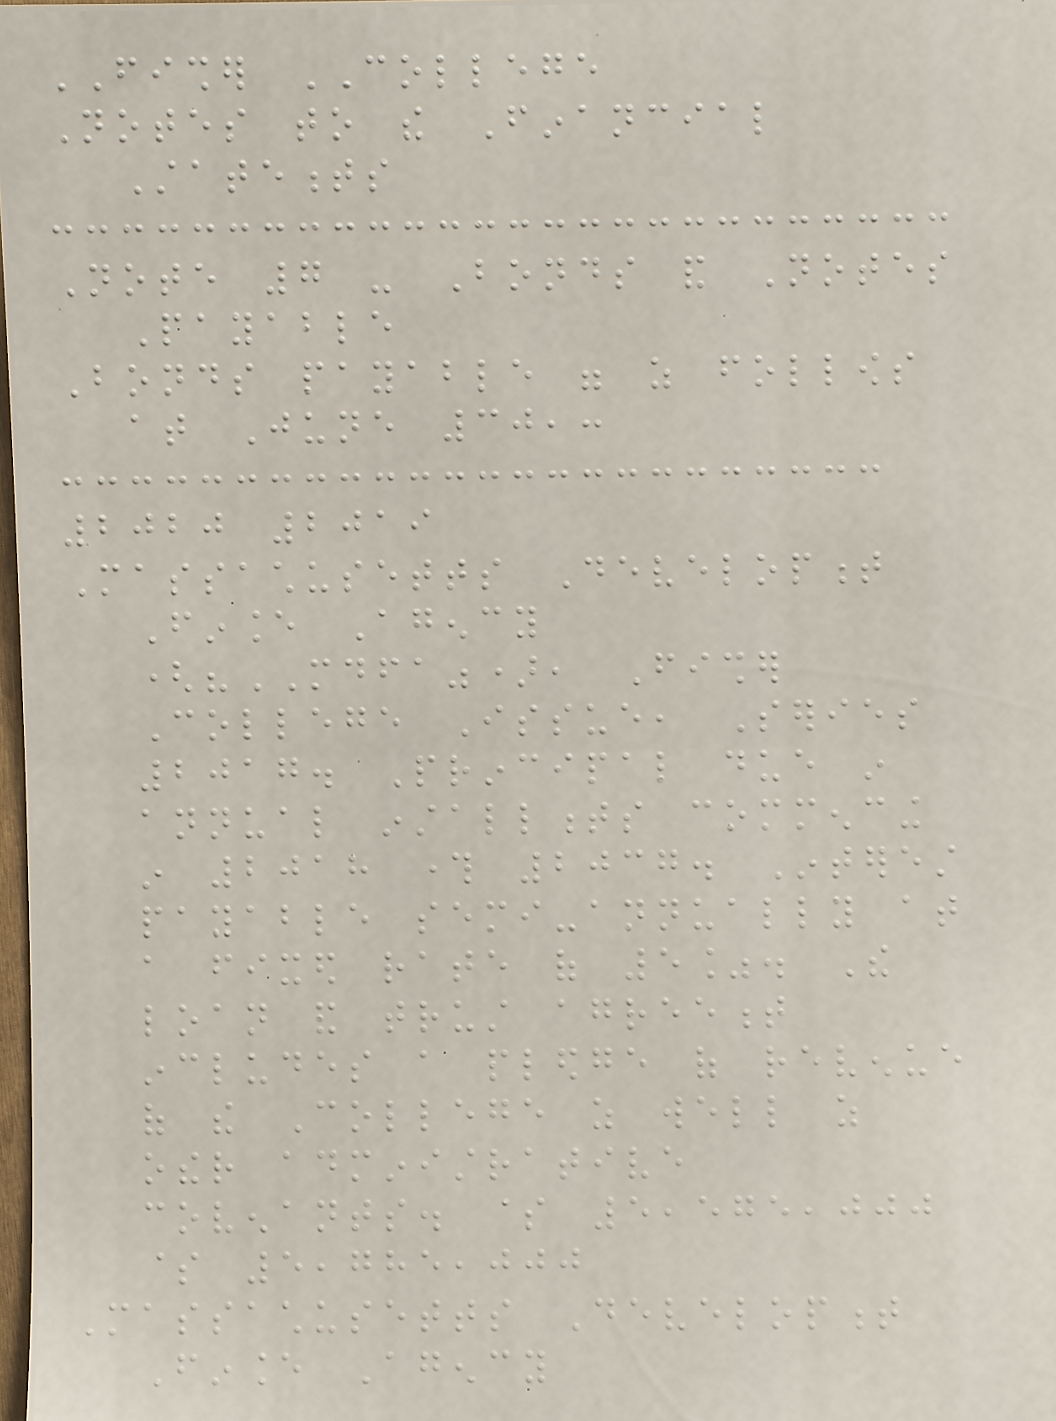FISHER COLLEGE
Notes to the Financial
Statements
Note 7 - Bonds and Notes
Payable
Bonds payable were as follows
at June 30,:
2020 2019
Massachusetts Development
Finance Agency
("MDFA"), Fisher
College Issue, Series
2017. Principal due in
annual installments commencing
in 2018 through 2037. Interest
payable semi-annually at
a fixed rate of 5%. The
loan and trust agreement
includes a pledge of revenue
of the College as well as
other administrative
covenants. $ 5,575,000
$ 5,785,000
Massachusetts Development
Finance Agency
